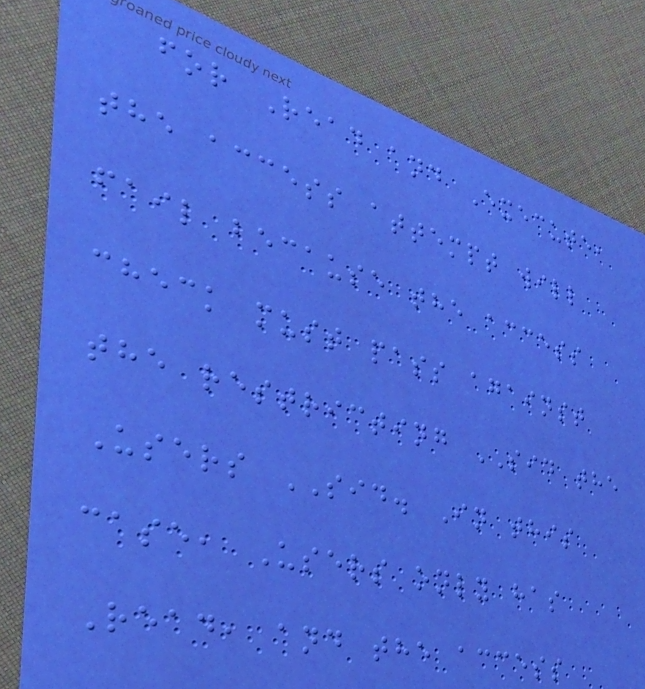for Read and Execute,
the access attempt will
fail because the access
check must pass against
the restricting SID the
Users SID. In this
case, Users only has
Read, and the access
